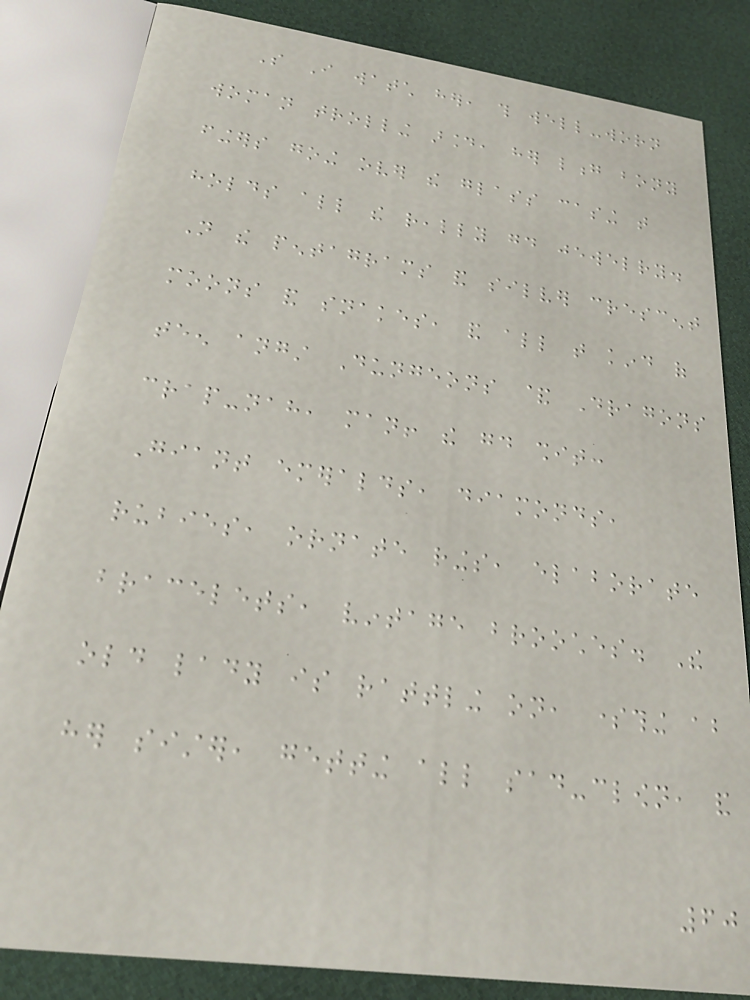So I watch her, this well-worn
woman trolling around, her long bony
fingers going over the glass casing that
holds all the really good jewelry.
Not the pentagrams and silver crescent
moons and snakes, and all that kind of
teen angst Dungeons & Dragons
crap-nah, man! the good shit:
Giant emeralds, diamonds,
rubies, ornate rings, elaborate
bracelets, vintage brooches. The
old lady is rattling on, something about
her sister, getting all sad-clown, and
60
